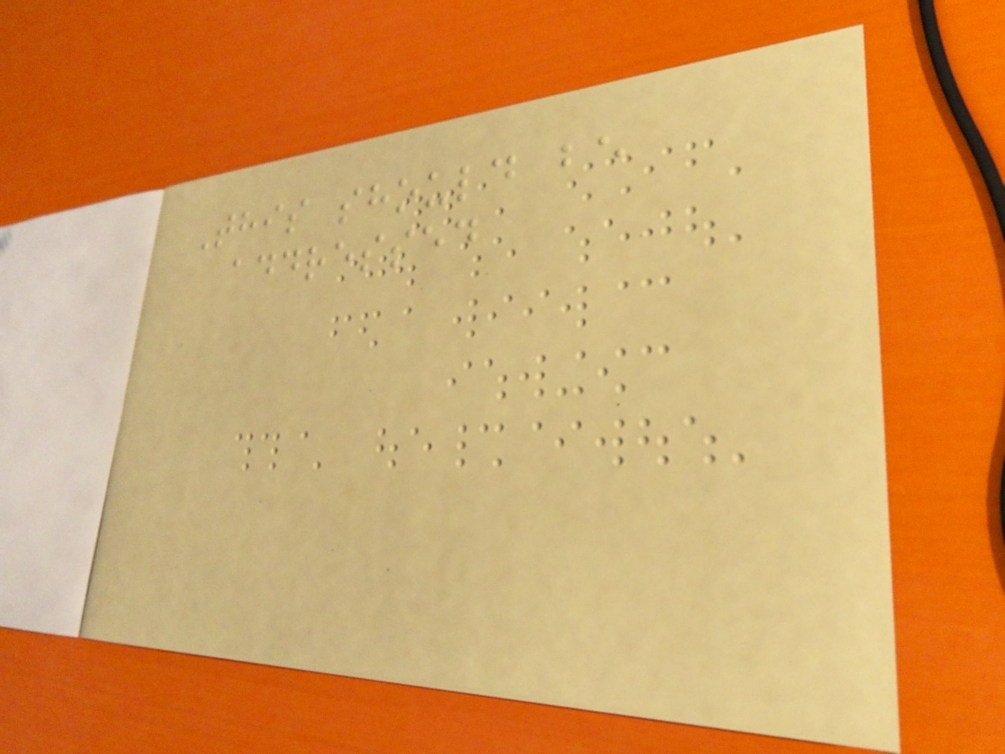This should be
addressed
